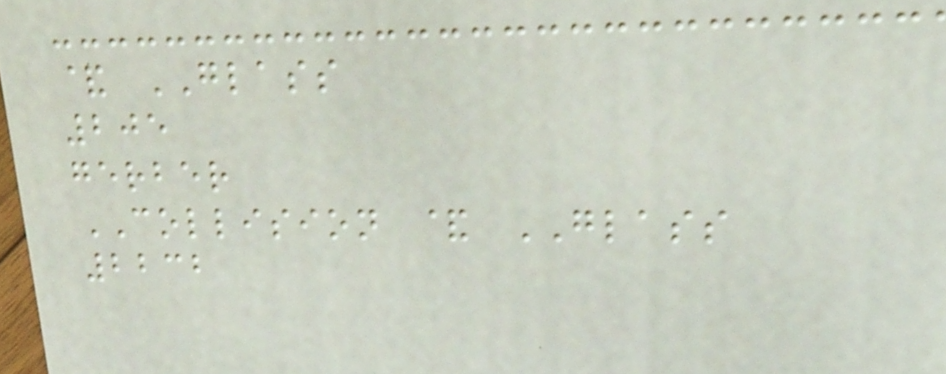& GLASS
205
gerber
COLLISION & GLASS
2232
